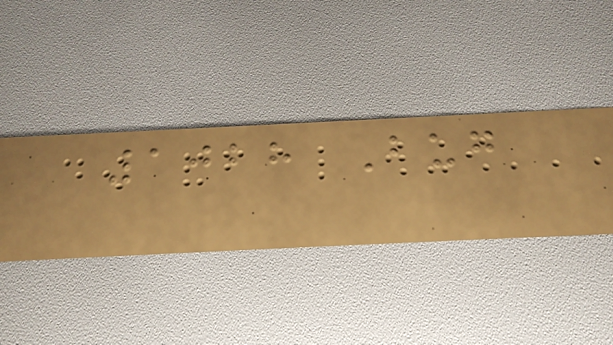1028 Bug
